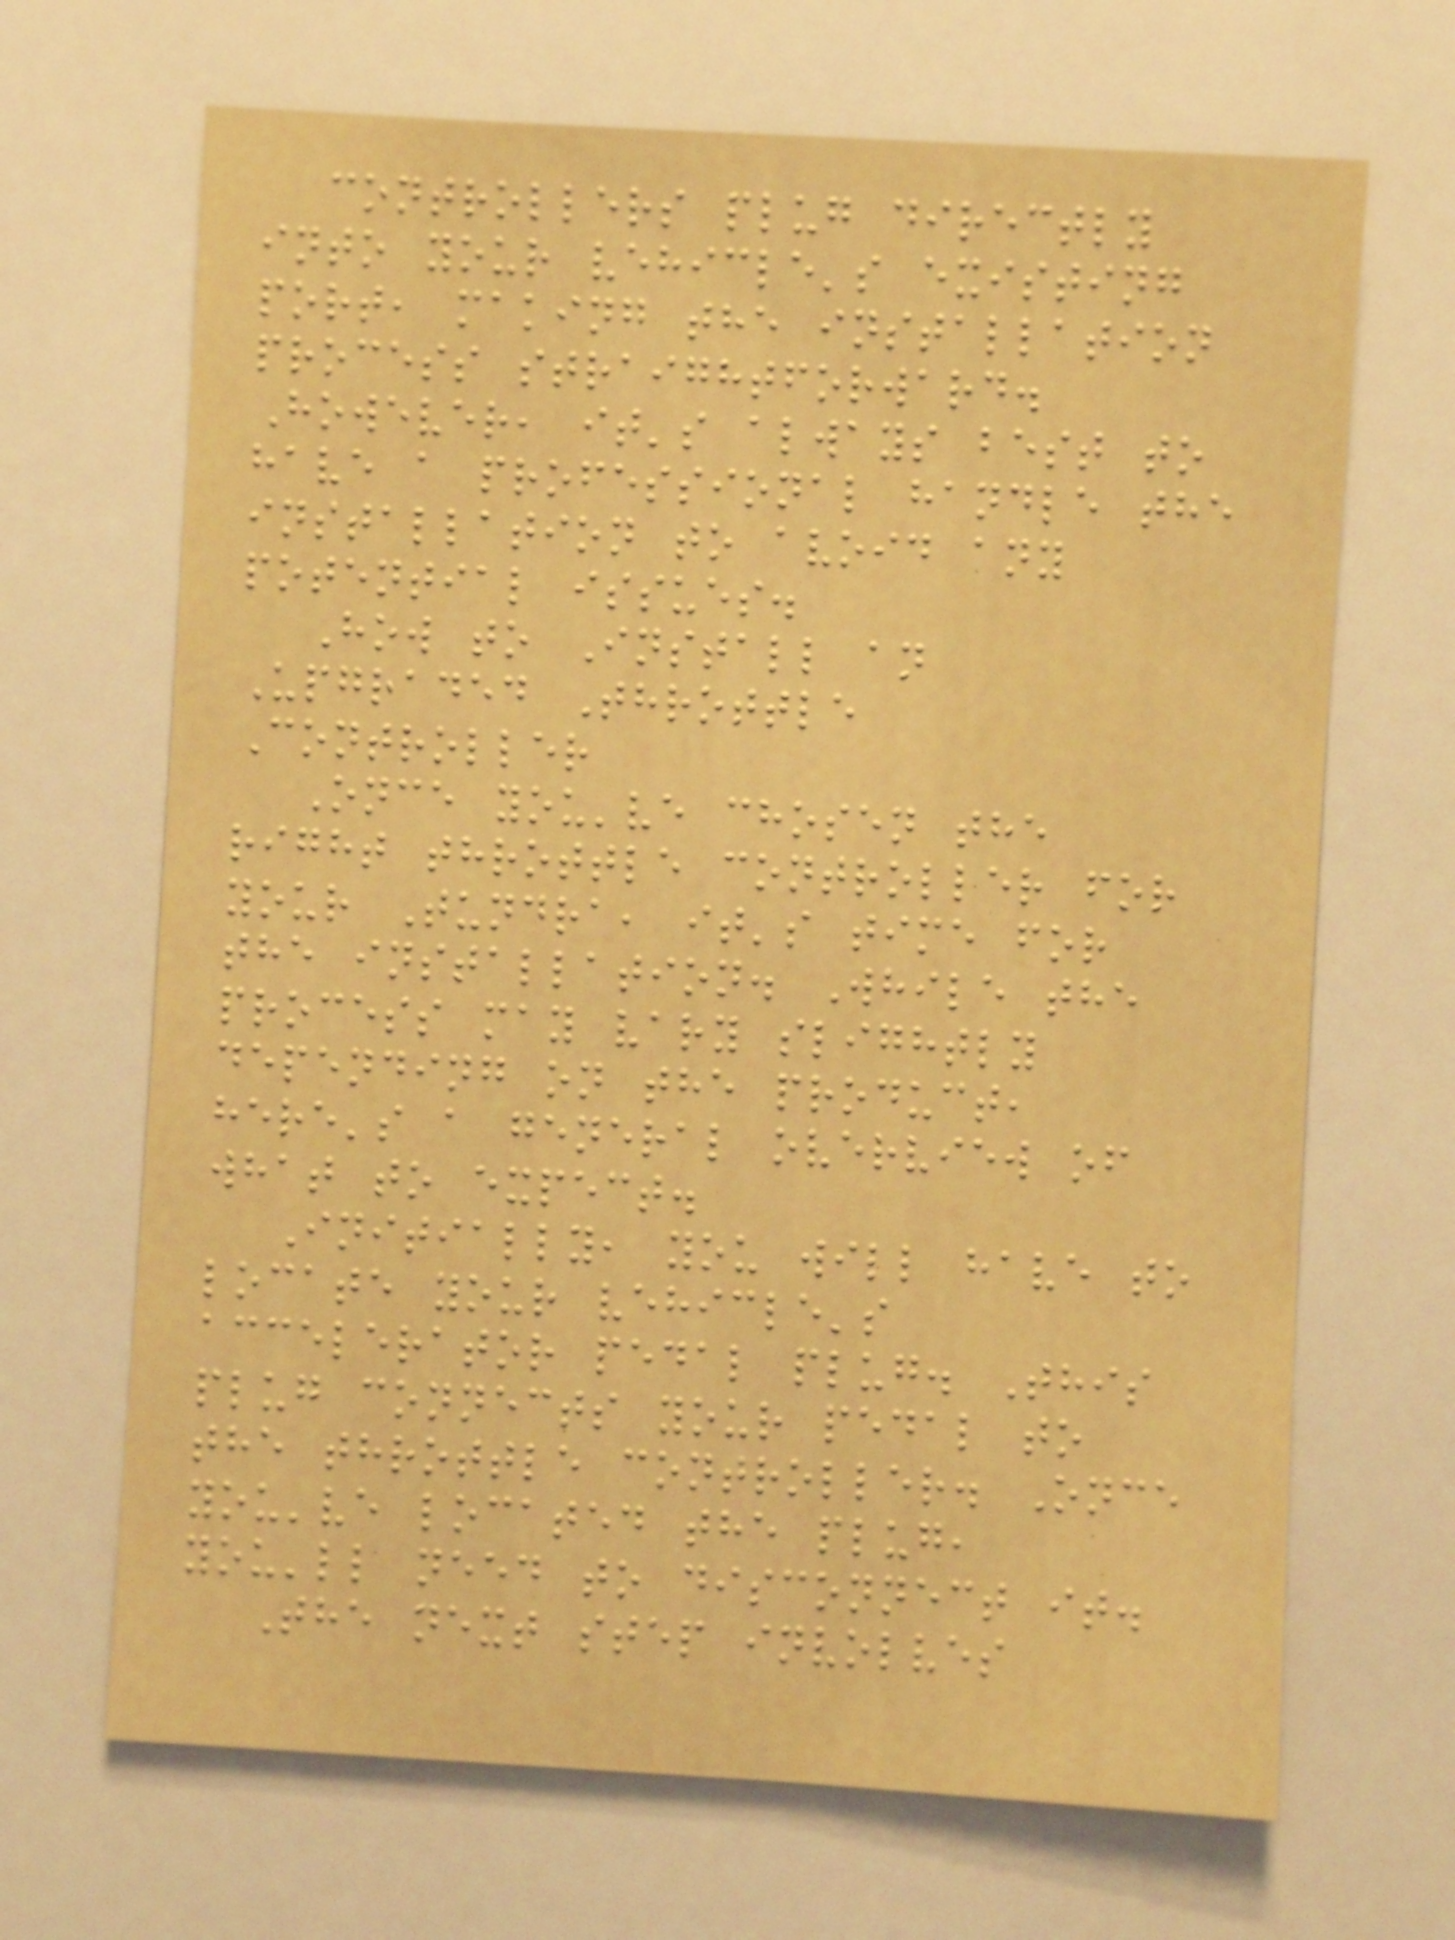controllers plug directly
into your vehicle's existing
port, making the installation
process straightforward.
However, it's always best to
have a professional handle the
installation to avoid any
potential issues.
How to Install an
Upgraded Throttle
Controller
Once you've chosen the
right throttle controller for
your Tundra, it's time for
the installation. While the
process may vary slightly
depending on the product,
here's a general overview of
what to expect.
Initially, you will have to
locate your vehicle's
accelerator pedal plug. This
plug connects your pedal to
the throttle controller. Once
you've located the plug,
you'll need to disconnect it.
The next step involves
